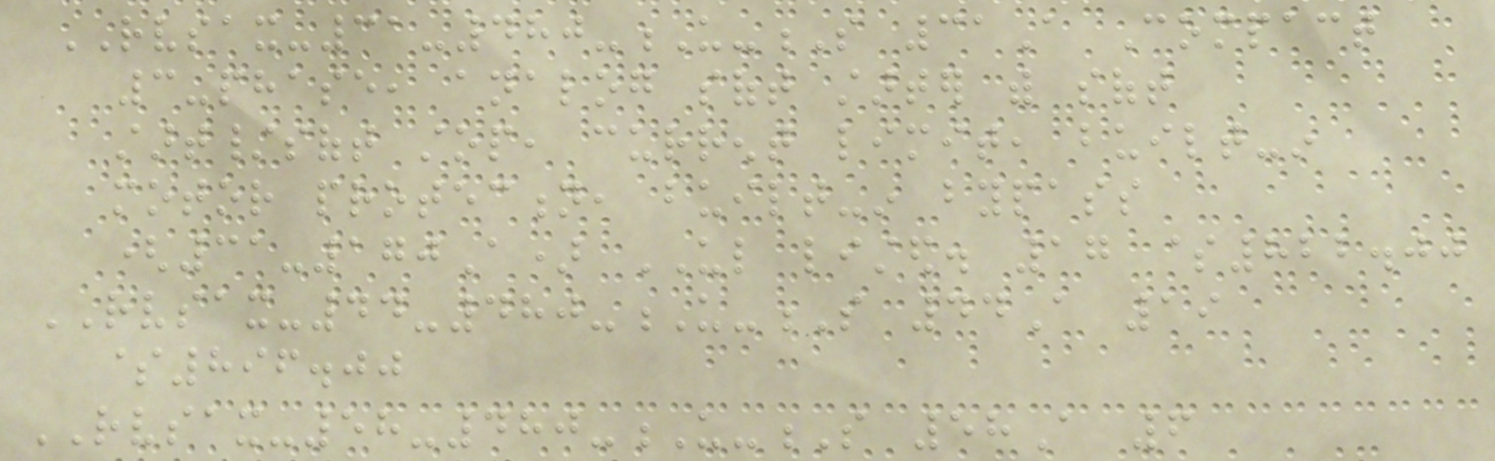RVSAX-31-480-U-S 31A Compact
3-phase, analog soft starter with soft
start/soft stop, current limit, built-in
motor protection, built-in bypass
(31-170A) UL listed. 17 $822.00
RVSAX-44-480-U-S 44A 19
$896.00
RVSAX-58-480-U-S 58A 6
